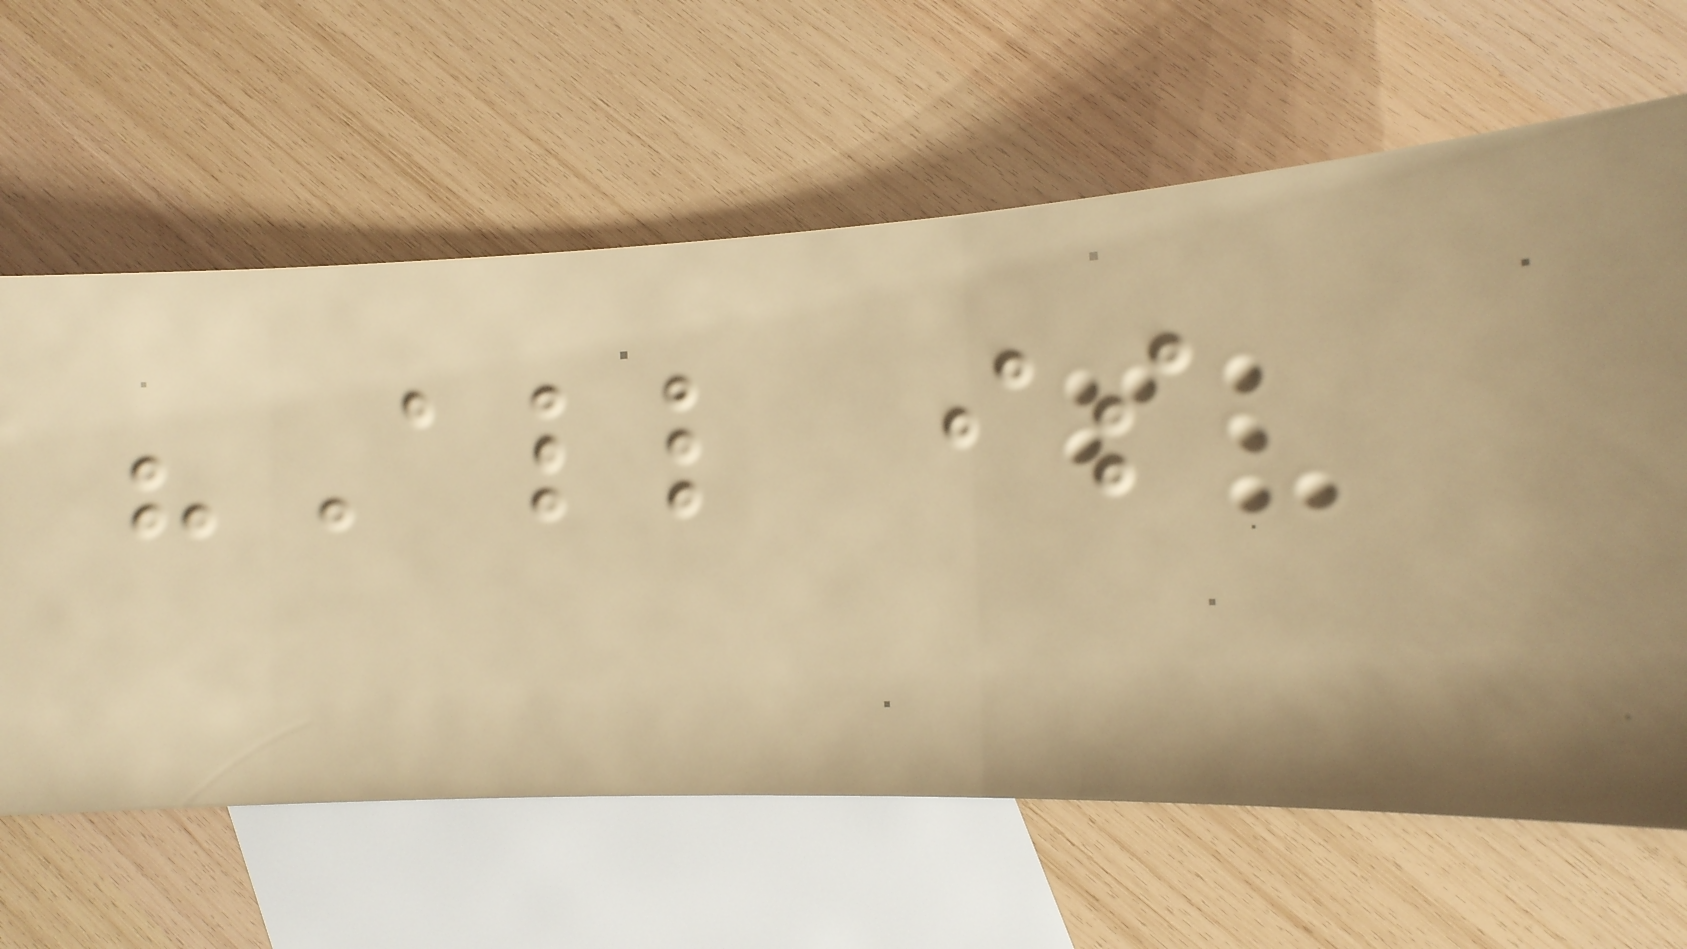"All is
